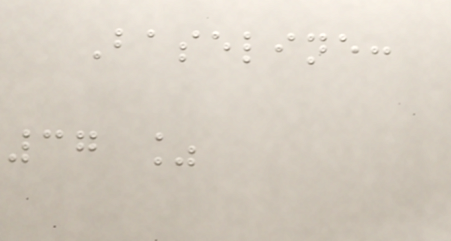Baseline:
37 %
